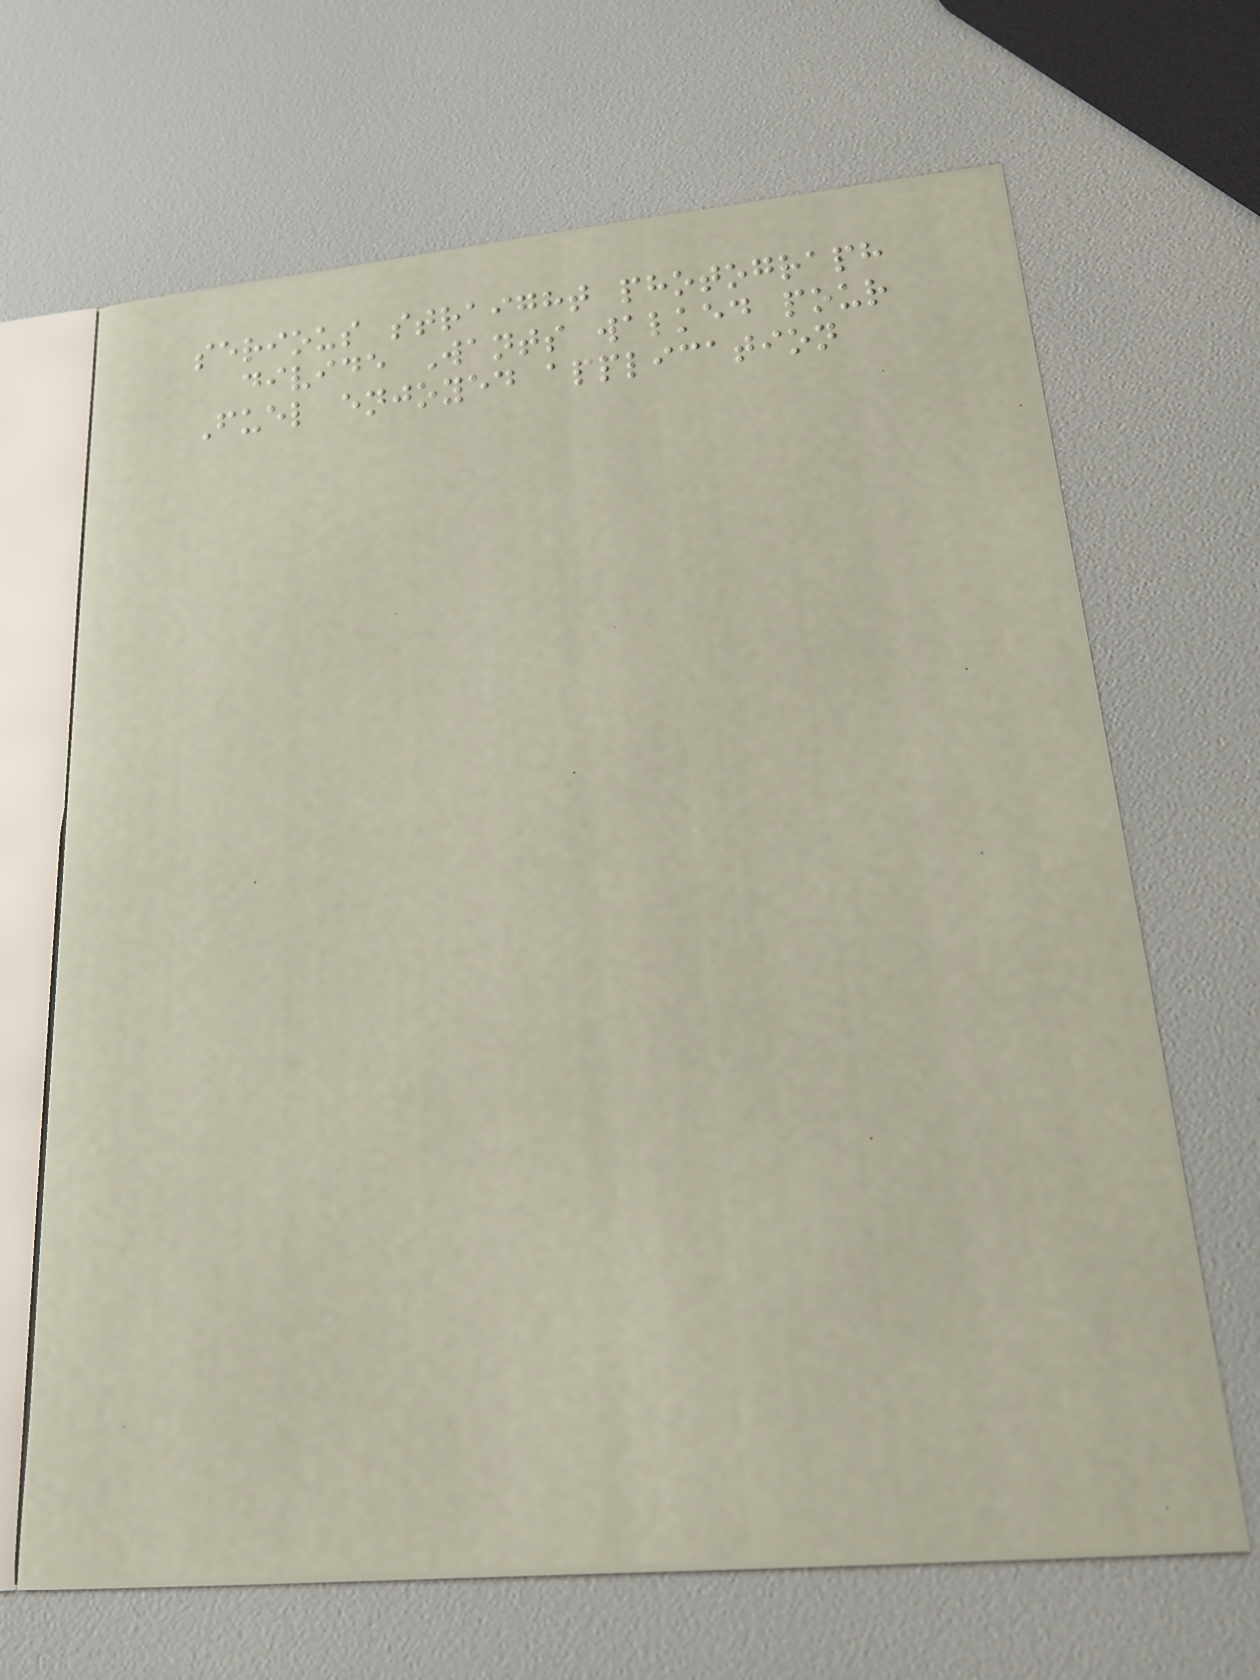serious straight photograph
divide Wants walked pour
Fuel enjoyed application
